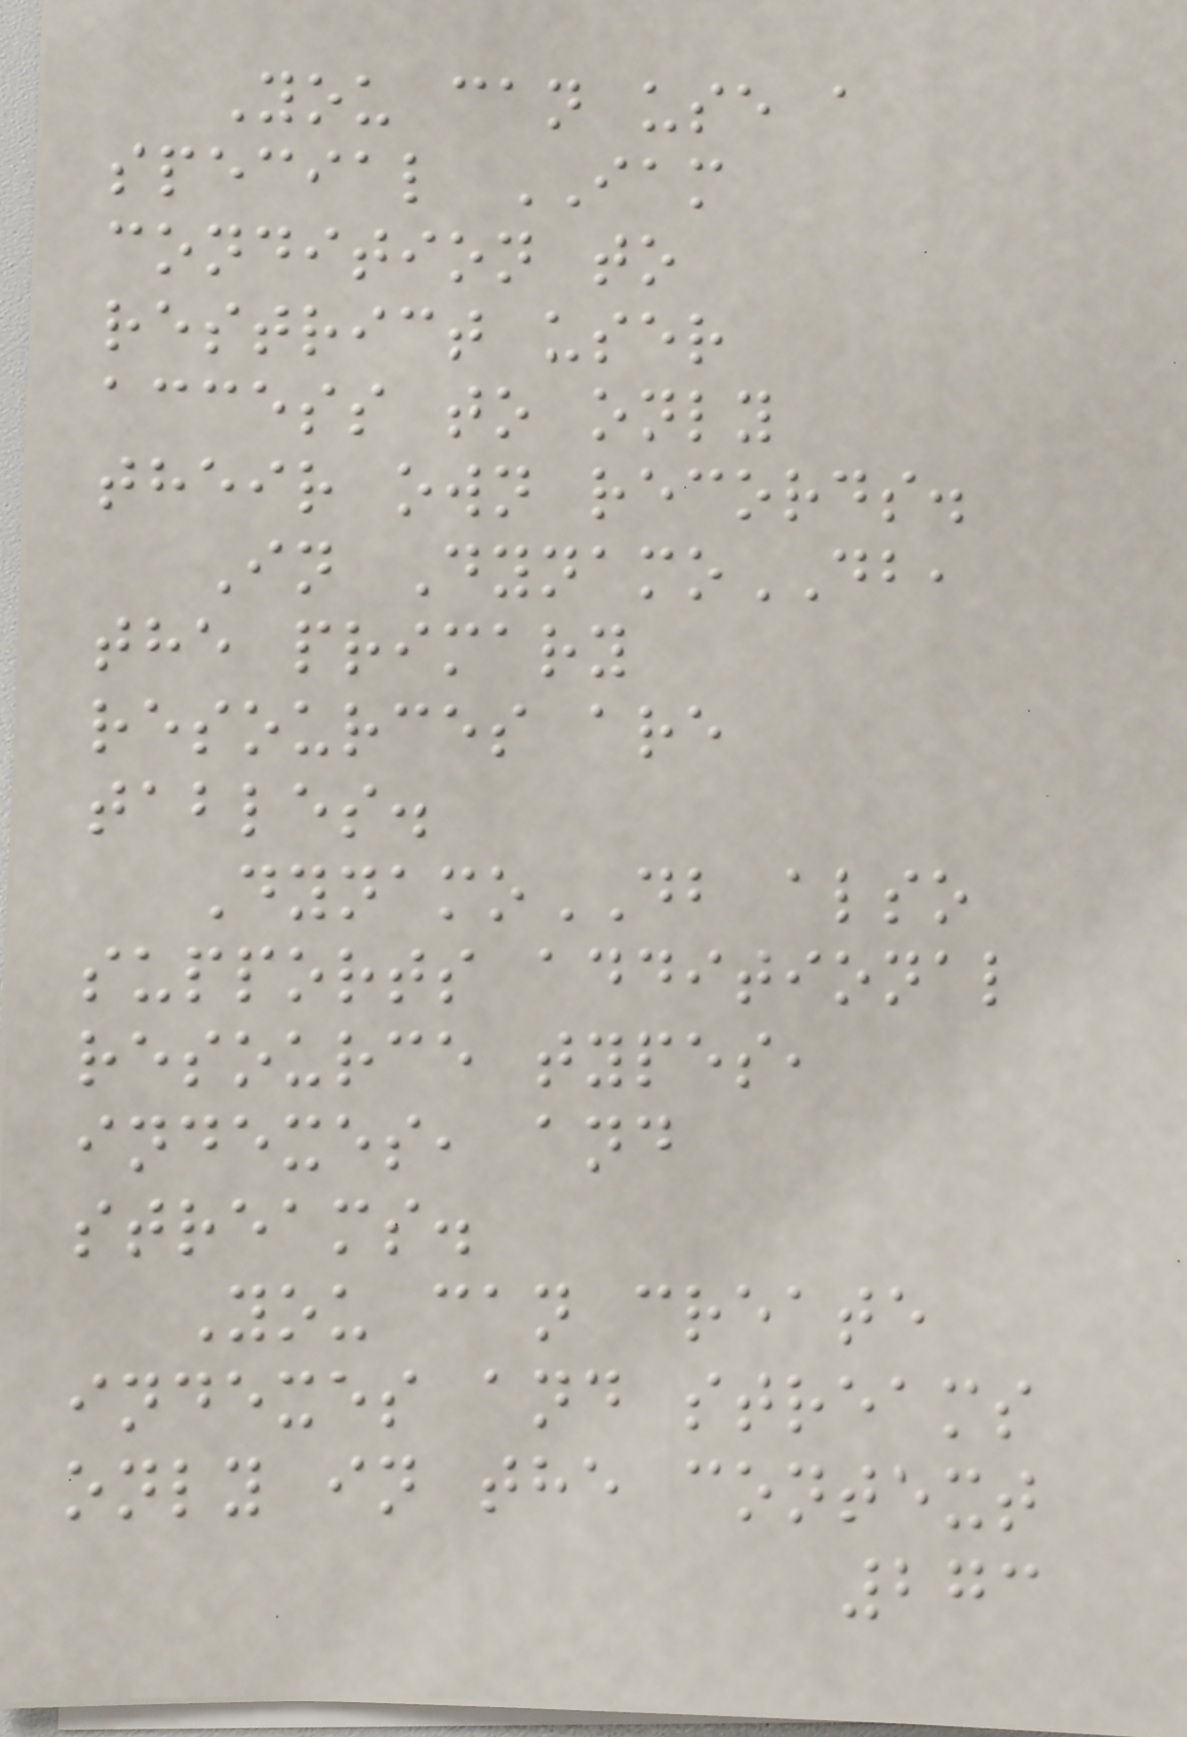You can use a
special IAM
condition to
restrict user
access to only
their own records.
In DynamoDB,
the primary
resources are
tables.
DynamoDB also
supports additional
resource types,
indexes, and
streams.
You can create
indexes and streams
only in the context
273
